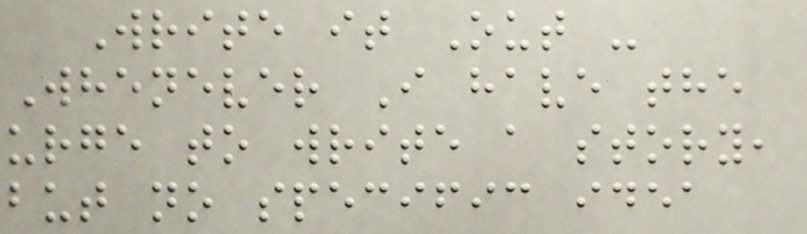Write it Out -
Whenever I have the
urge to write a story,
but no specific idea
